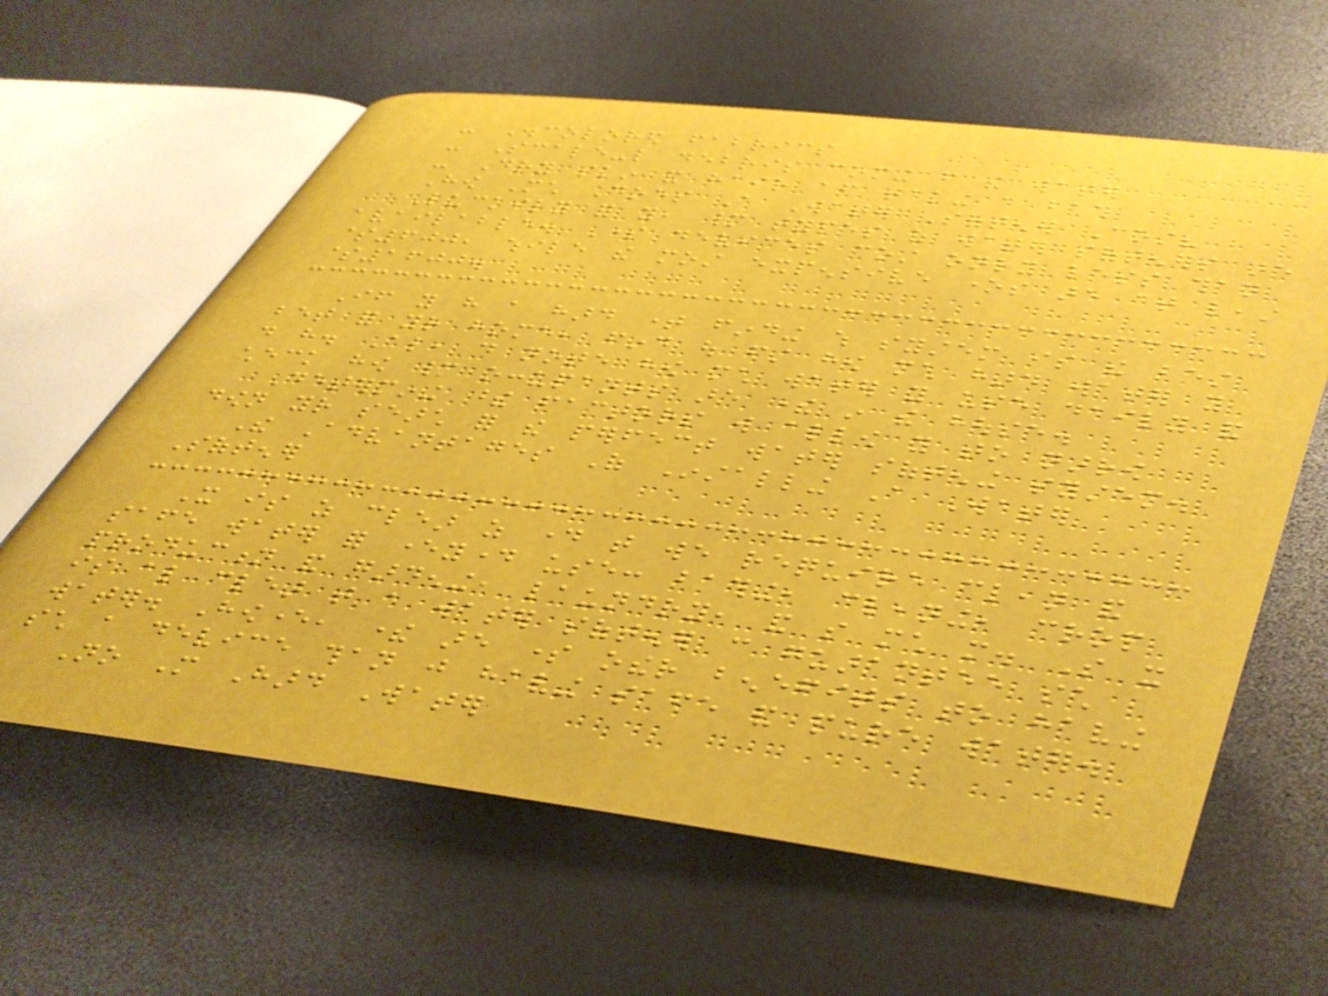- Discolored fabrics
- Scale-like debris coming from the water
- Dry skin and hair after taking a bath
How Much Does A Water Softener Cost?
Luckily for you, many types of water softeners are
available. Some devices cost only less than
$600, while the most expensive ones are at least
$1600.
If you have a hard time finding which system is the best
bet for your home, find out first how much hard water you
do have. Also, do note how much water you use daily and
check how many occupants are there in the house.
Determining these factors will allow you to narrow
down your search for the perfect water softening system.
The Advantages Of Installing A Water
Softener
It is as clear as day that we require clean and
safe water for everyday use: bathing, cleaning, crop
production and gardening, laundry, and so much more. So it
is also clear that a water softener can guarantee such
water. However, there are some other benefits to having
such a device than just having safe and pure water.
No More Hard Water
